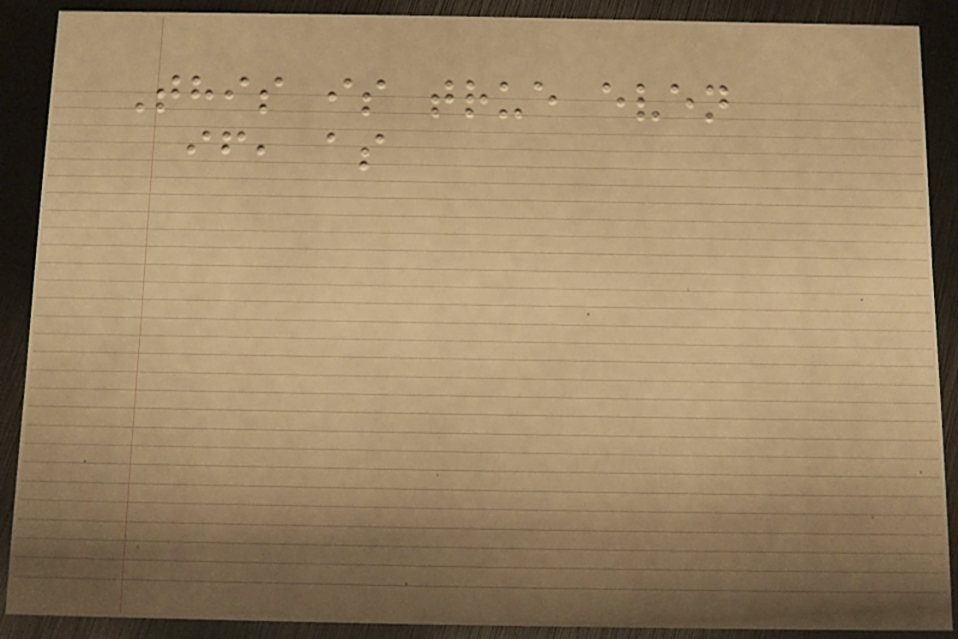This is true even
if, as
